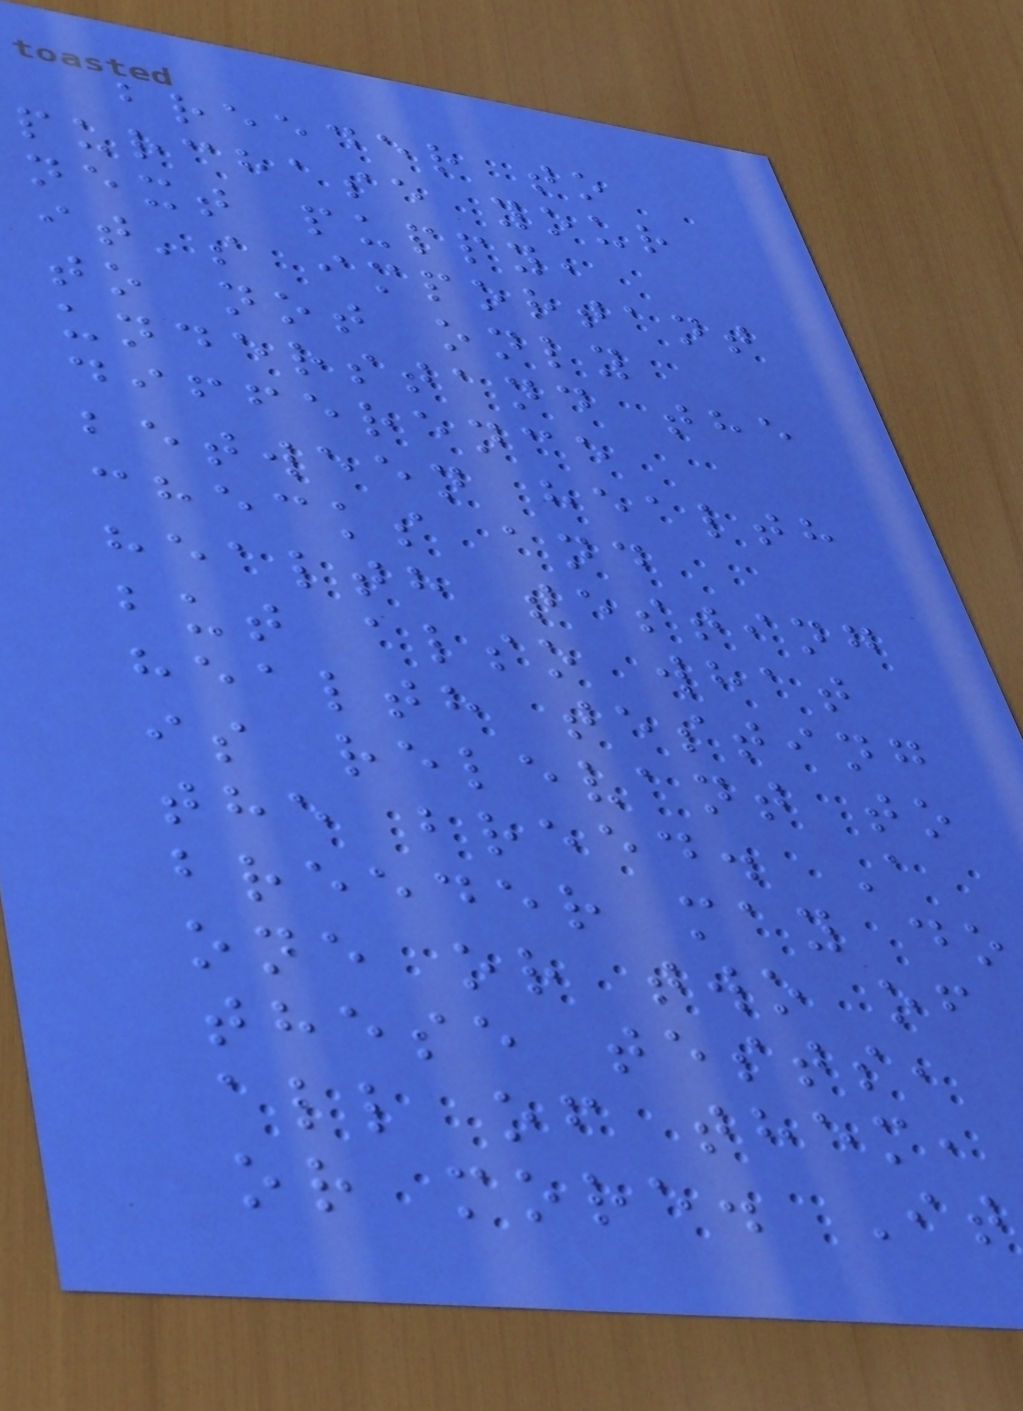breeder to
purchase your
next puppy,
it's important
to not only
understand the
difference
between health
checks and
health testing
but also what
health testing
is relevant to
the breed. A
breeder may do
one or two of
these tests,
all of them,
or more. It
